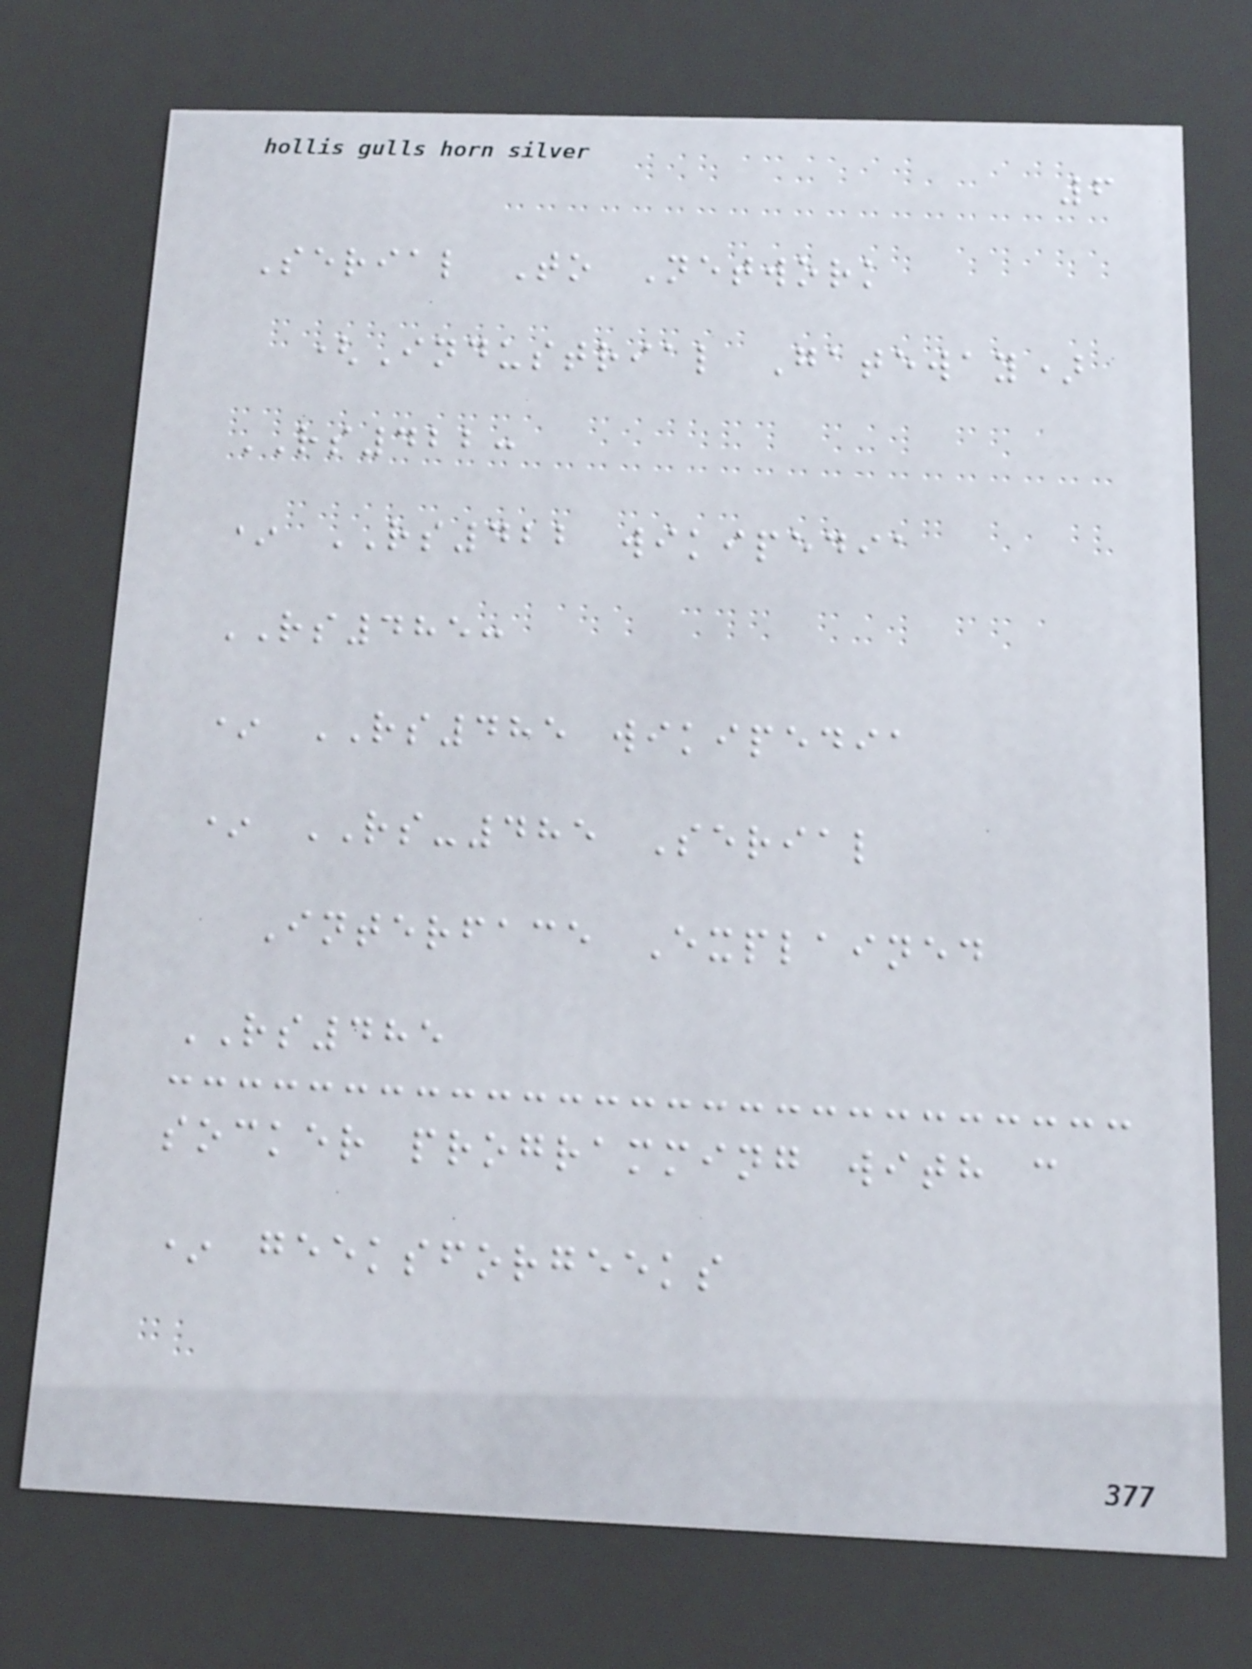6
Serial To Network
(Industrial Gateway)
RS422:
* RS422 wikipedia
RS485:
* RS485 wikipedia
* RS-485 Serial
Interface Explained
RS485
socker programming with c
* geeksforgeeks
